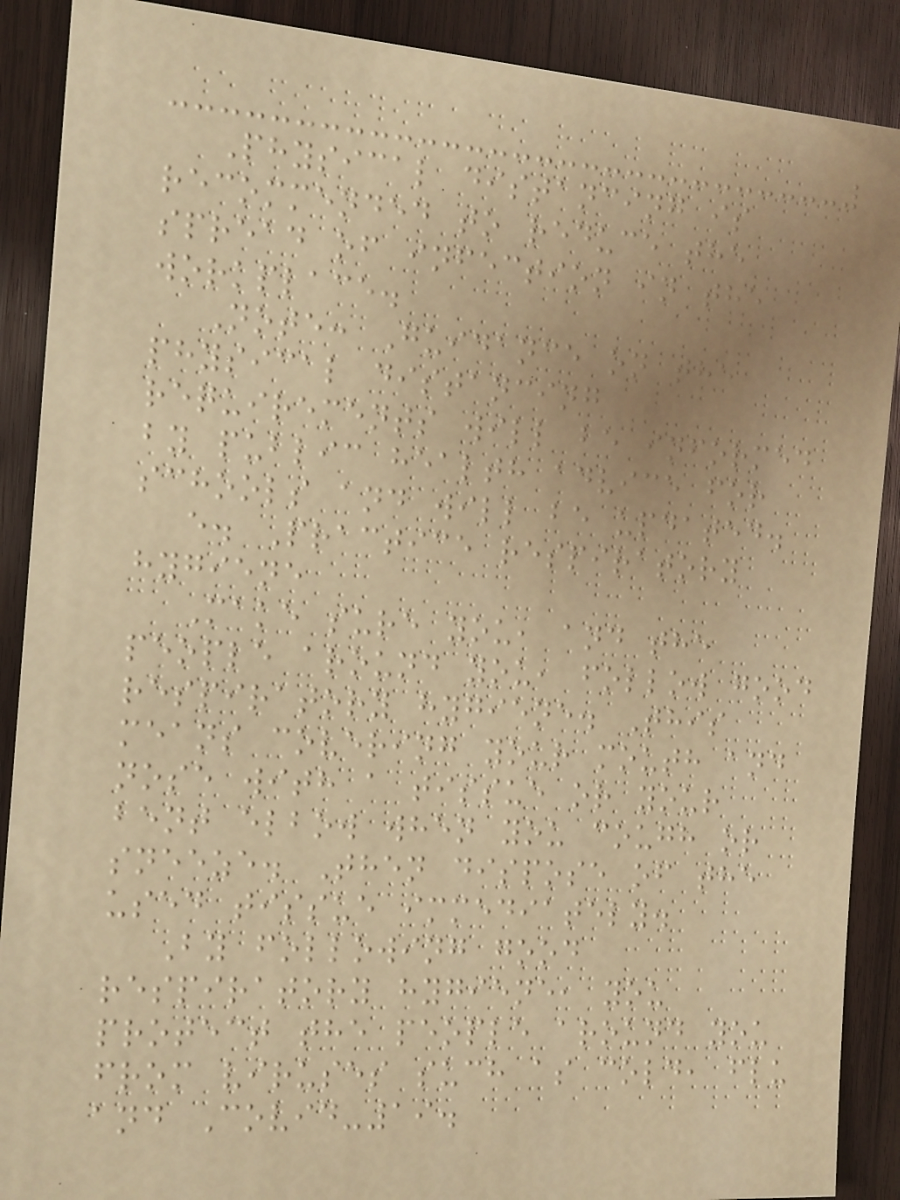Physical distancing is
recommended to reduce the
spread of infection in the
workplace.
Note: Guidance on the
physical distancing
requirements will be informed
by public health advice for
schools and will be updated.
e. Practice respiratory
hygiene
Make sure you, and the
people around you, follow good
respiratory hygiene. This
means covering your mouth and
nose with a tissue or your
bent elbow when you cough or
sneeze. Then dispose of the
used tissue immediately.
By following good
respiratory hygiene, you
protect the people around you
from viruses such as cold, flu
and Covid-19.
